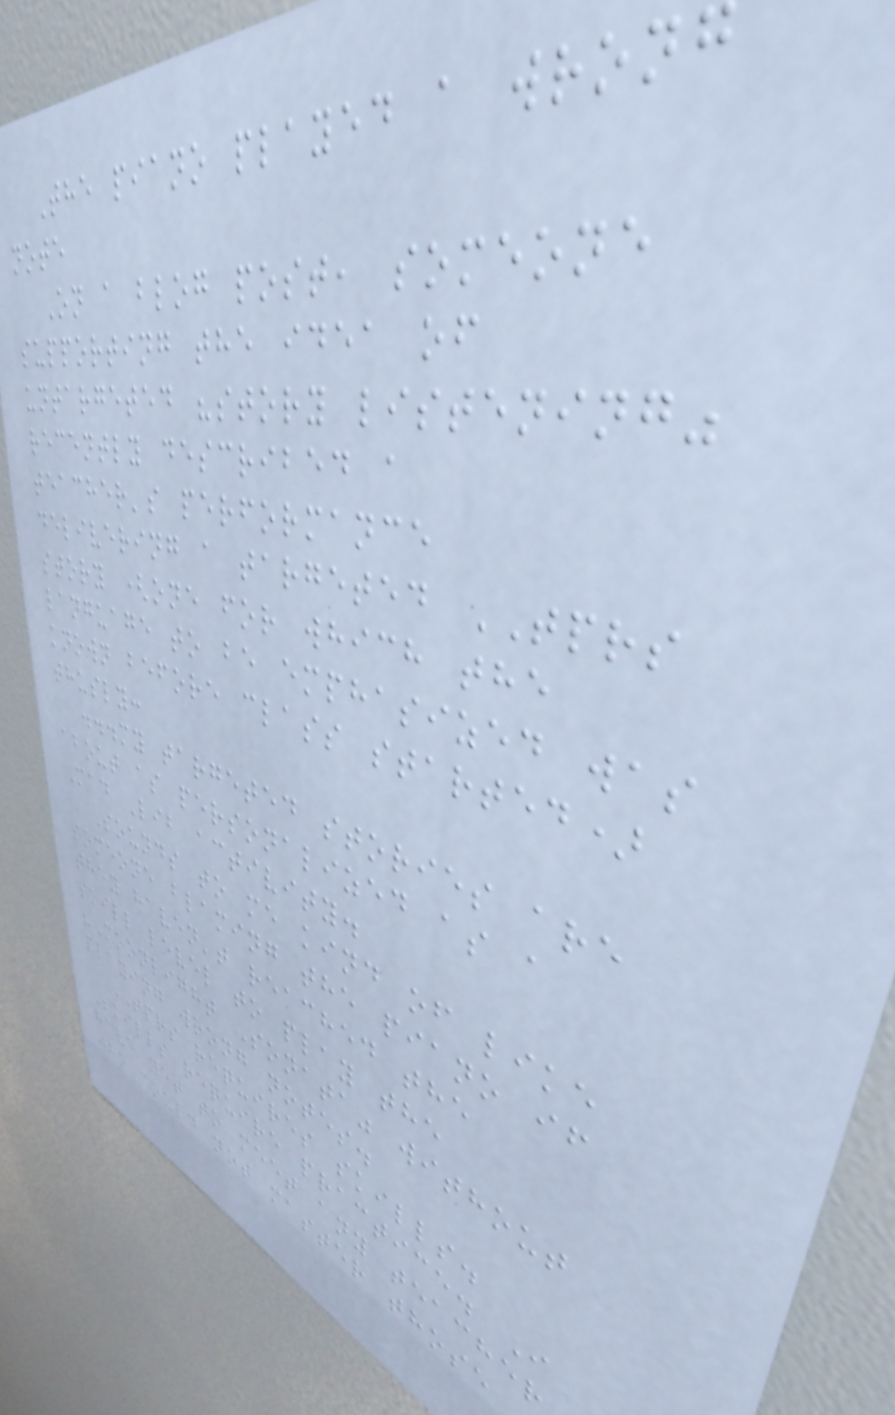The piano played a wrong
note
On a blog post, someone
supporting the idea of
untargeted "story listening"
recently described a
teacher's performance
delivering a targeted TPRS
story (one for which the
language to be emphasized was
known before class started)
thusly:
...my targeted stories are
about as personalized as a
Mad Lib activity.
Sounds to me kind of like
someone blaming the piano if
they haven't reached the
skill level to play the
"Moonlight Sonata" without
playing wrong notes.
TPRS requires skills.
Skills require practice. I
have yet to meet any teacher
who could not master those
